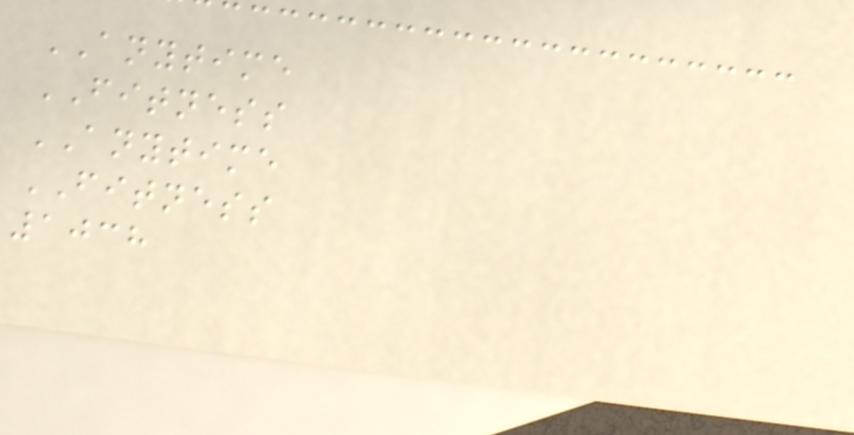ANYTIME
FITNESS
ANYTIME
FITNESS
1038
